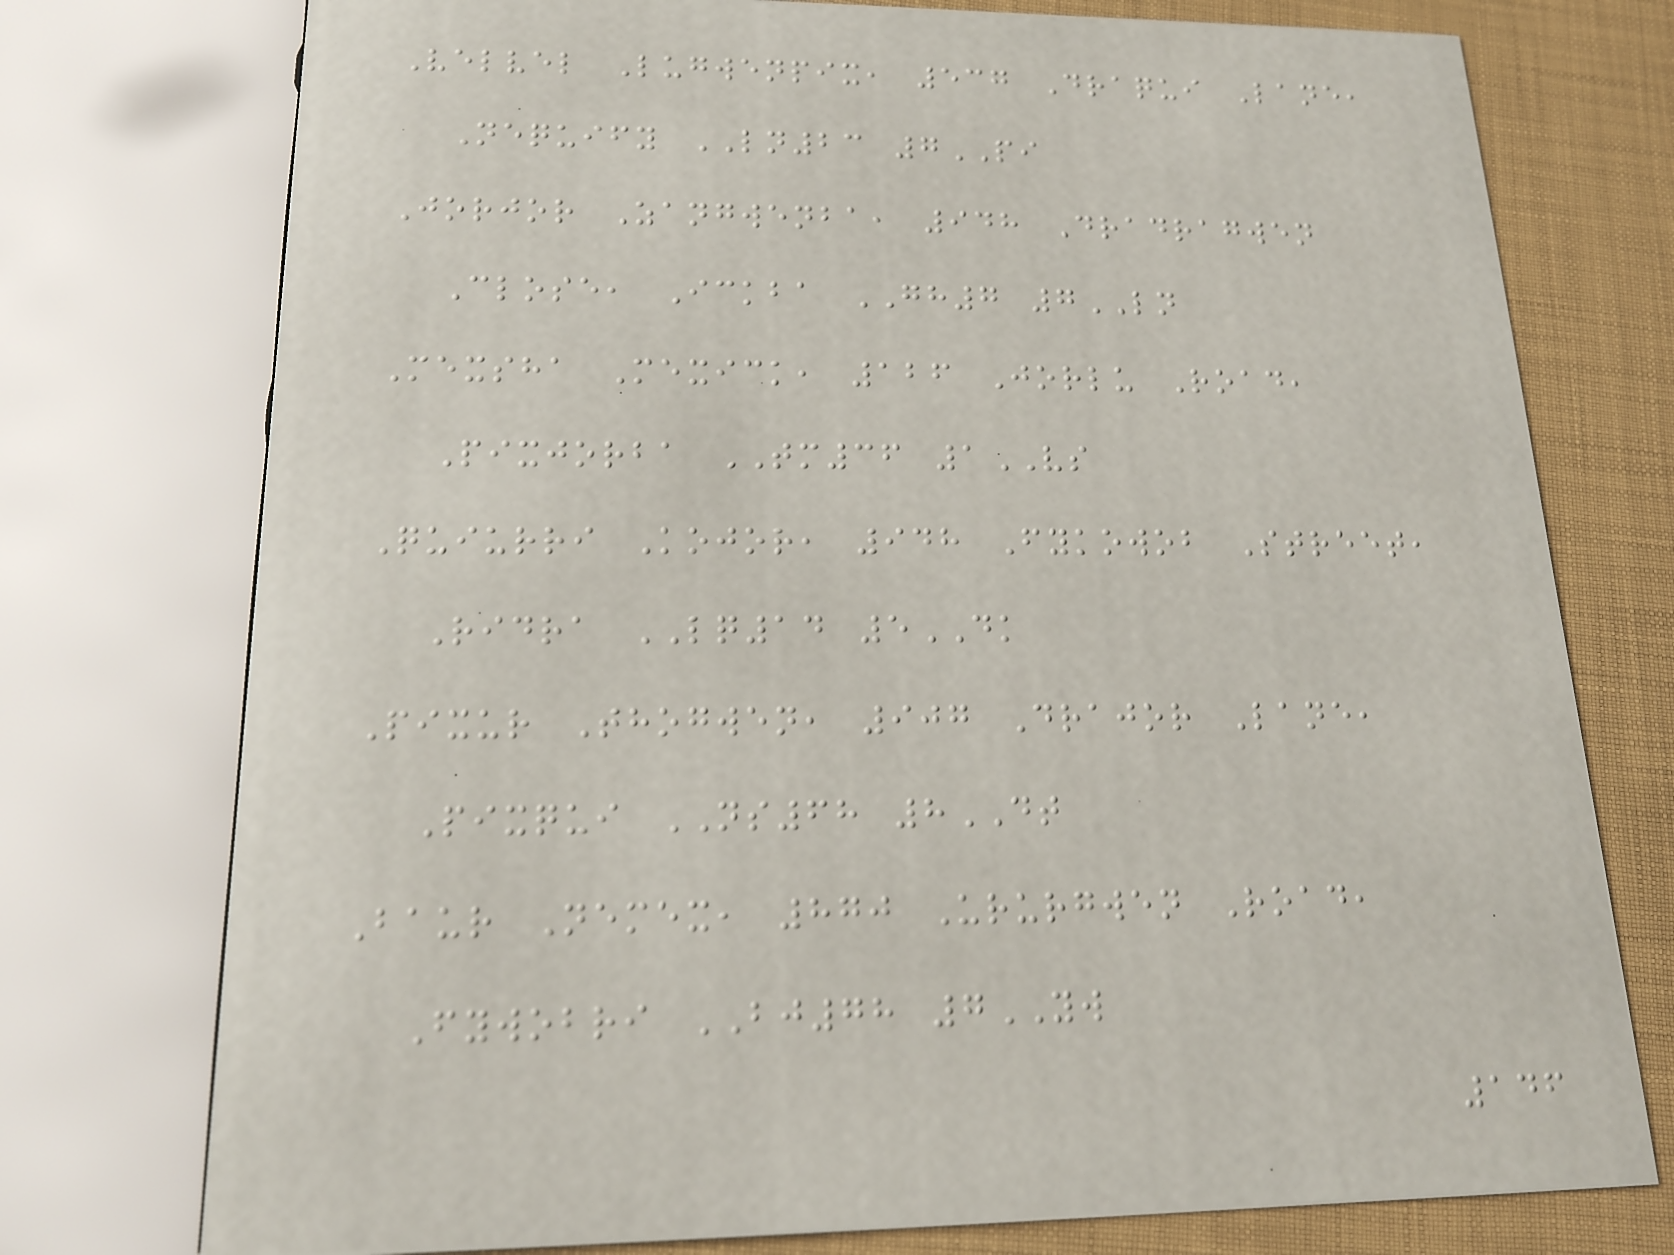Velvel Lugwenpix, 537 Draqui Lane,
Nequify LN23 7PI
Jorjor Zangwenba, 948 Dradragwen
Close, Ickba GH7 7LN
Mexsha Mexick, 126 Jorlu Road,
Pixjorba TM36 1VS
Quiurri Kojor, 948 Fykowob Street,
Ridra LQ14 5DK
Pixur Thogwen, 907 Drajor Lane,
Pixqui NS68 8DT
Baur Nemex, 870 Ururgwen Road,
Fywobri BJ78 7YW
146
